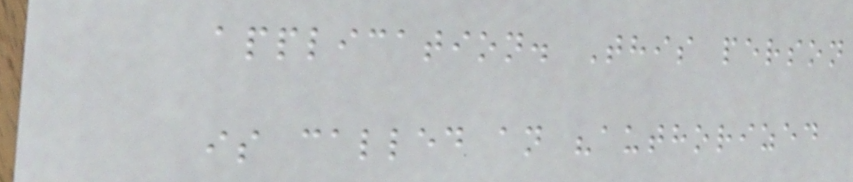application. This person
is called an "authorized
